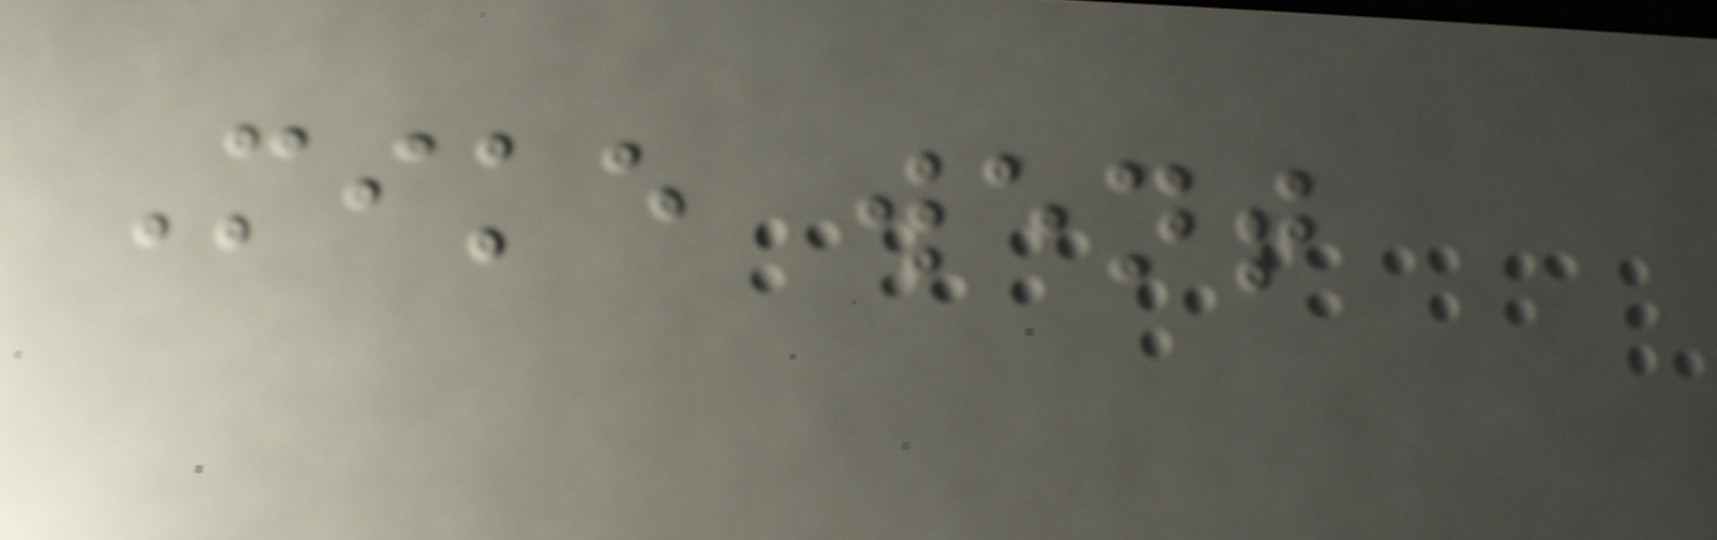Mike went
